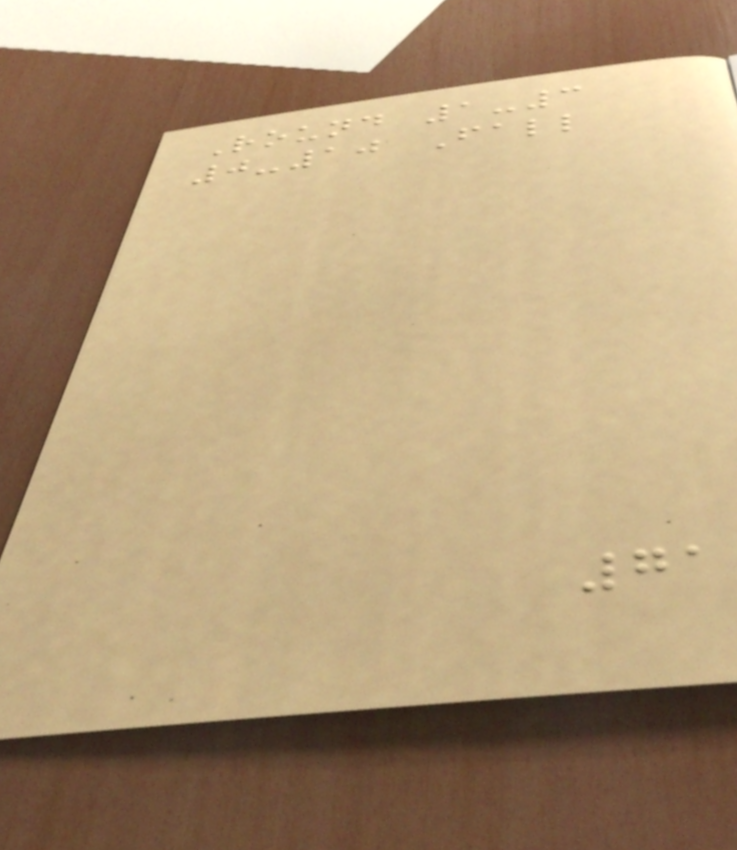Round 1-3
0-10 Fall
71
